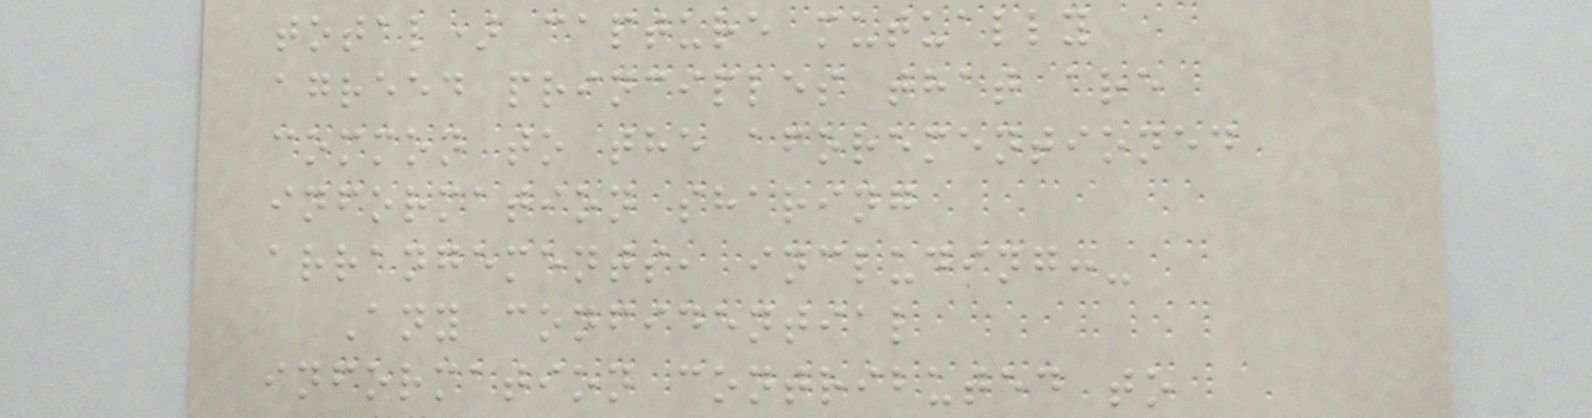total) capture mutually
agreed principles that are
common to the aforementioned
information sharing
arrangements, including:-
Any confidential
information contributed to
